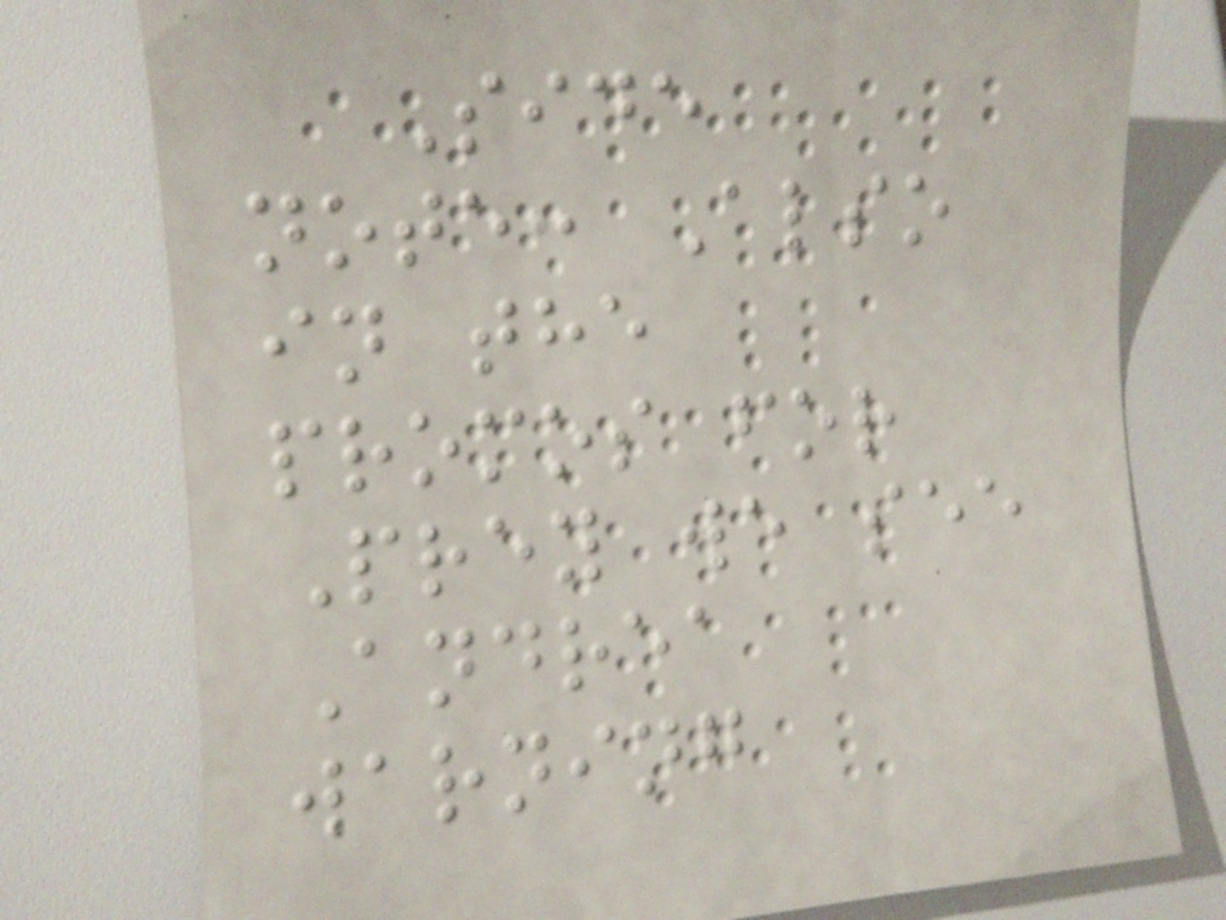Side
note: Also
in the
promos for
Prey we see
Andrea
warning
